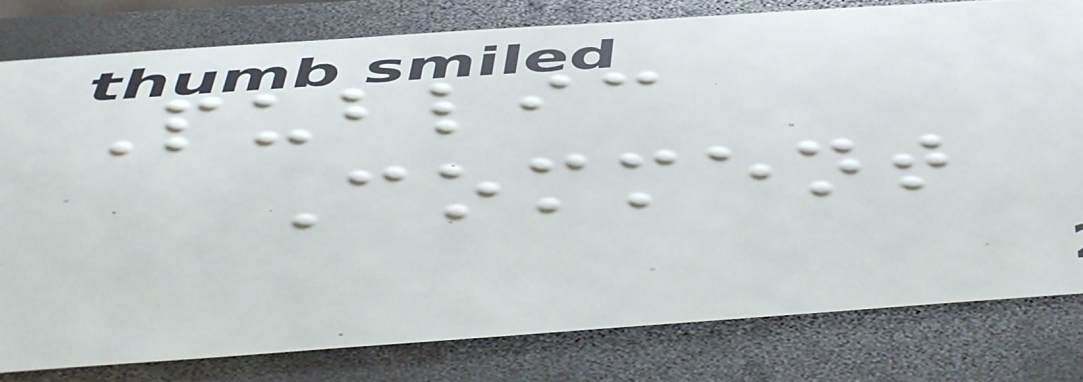Public
Comment
